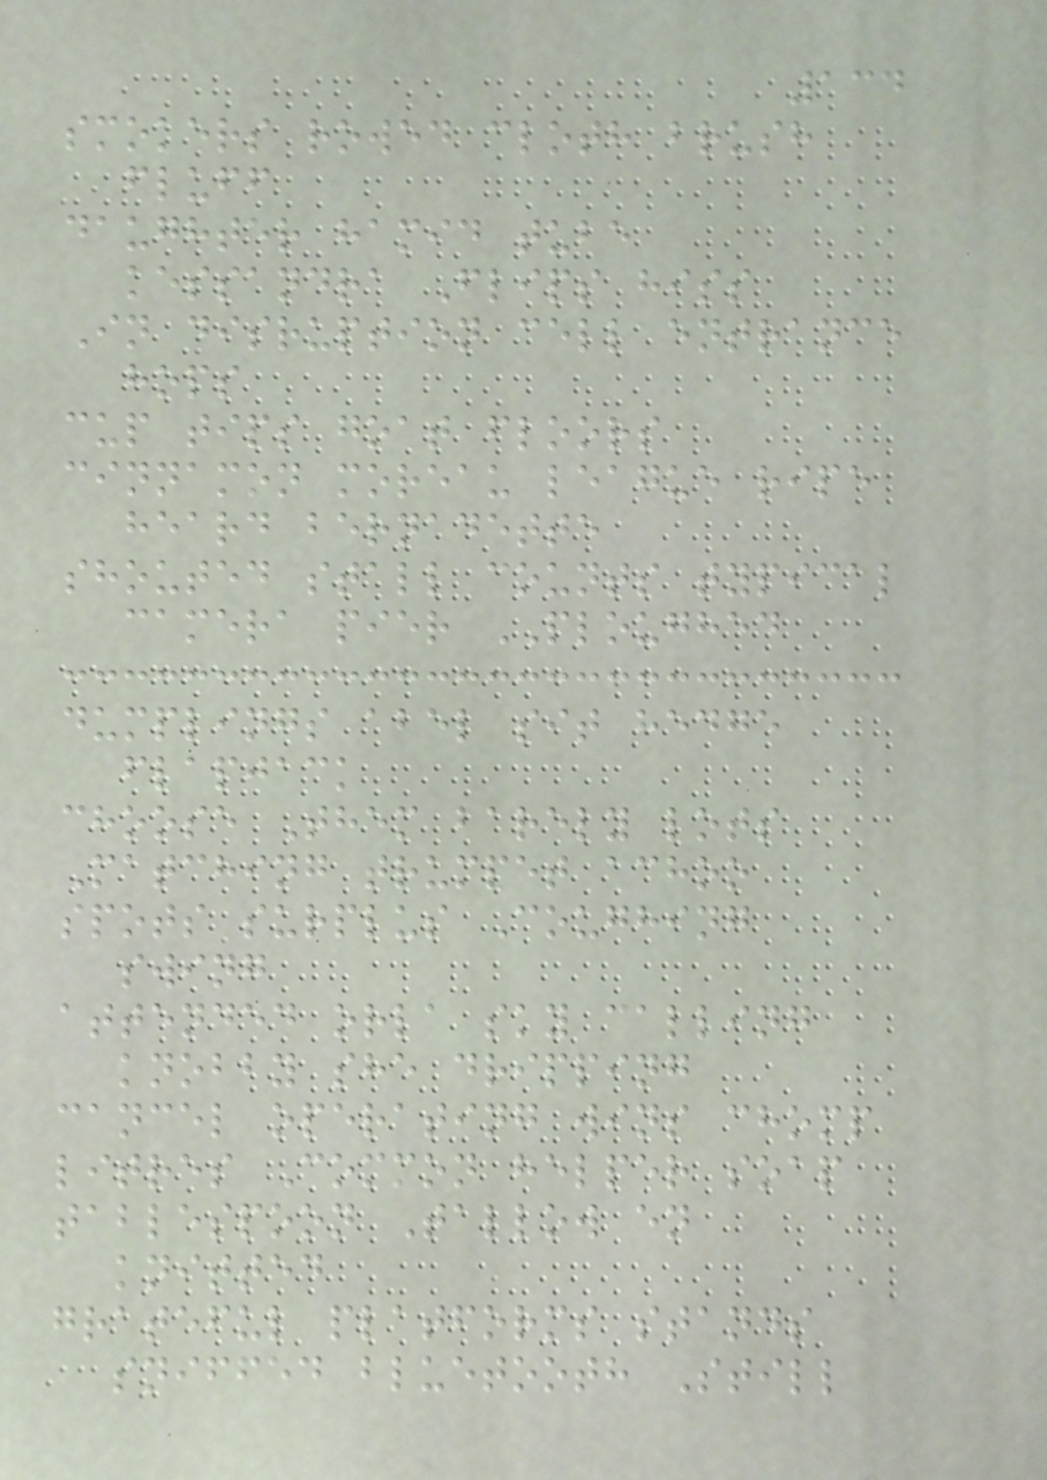134
smokers rowed cloth brush
fluff
daughter hamid tube
kessandra Flips hiss
In disruption cell entrance
hops
cup tips goat floors
cinnamon moreau league ripe
heard bernadette
shouted stall counts typical
camera pier PLOUGHED
dumplings abel sit hedge
flapjack
choose Them barely lots
Matching trumpet achoo
spots surplus Coughing
swing
attended orla sky calling
knobby she dripping
cancel operating wins chomp
litres Common helper soap
tablespoon Tallow en
knitted
grateful platforms stands
sniffed bluetooth Still
